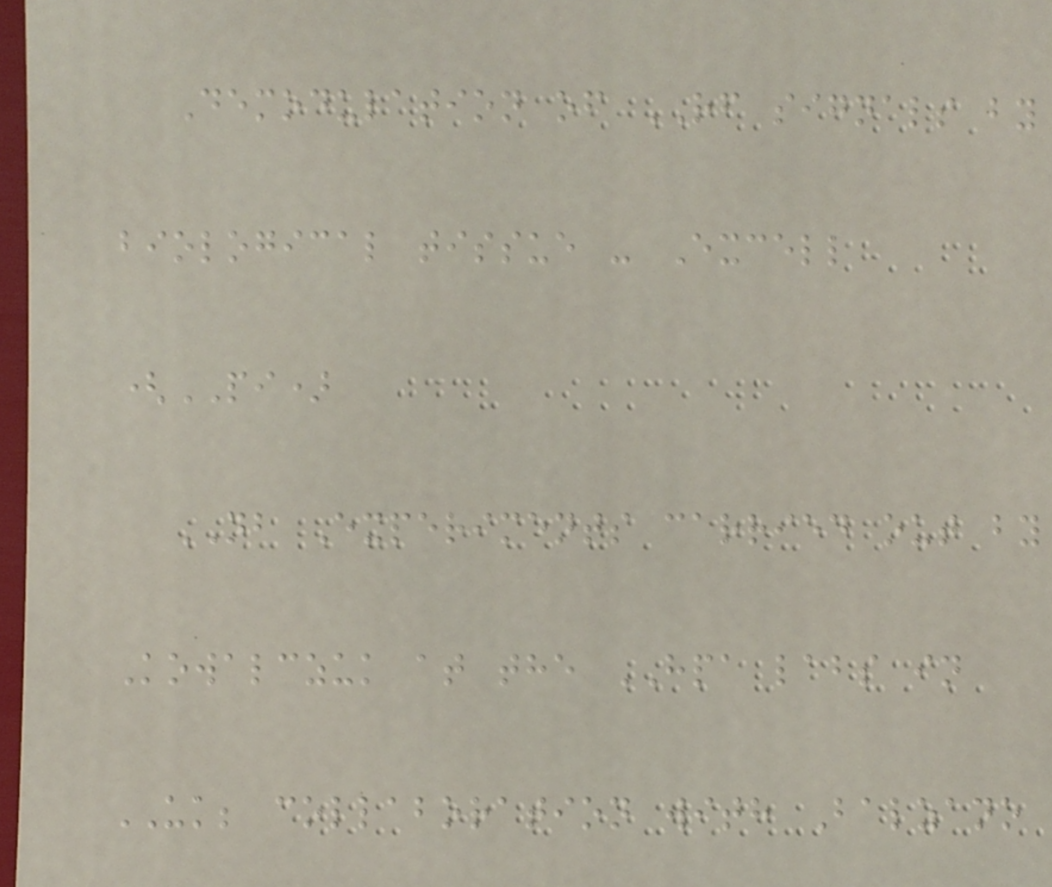Demodulation of RF signals by
biological tissue - Excell
(PI)
NB Experiments carried out by
Kowalczuk at the HPA labs in
UK; collaboration with Balzano
